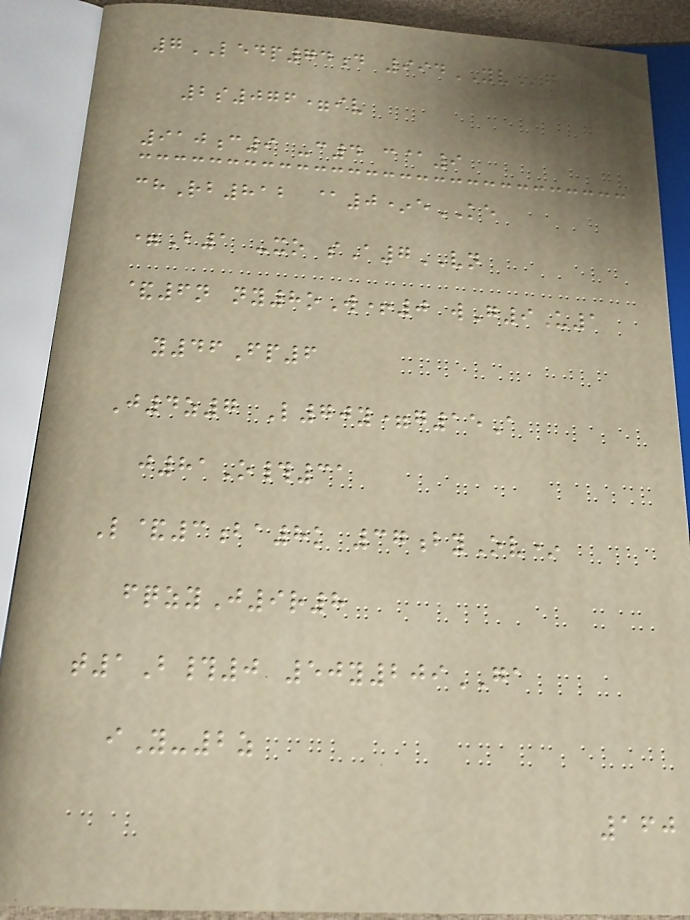7LEDP74d 994YVg
2s076=iv
910c9 -c4 c@9
chRb812 @0*eKE
=B1 -xo sA7VN
&6n ny8oW+0 wG9U1
y46Fp6
J4z7 L70y=g15A
j81O#31
L&3ba8k 37byOv*
fqzyJ9r8
t1B#0 50y209GA
iY-2z
160
